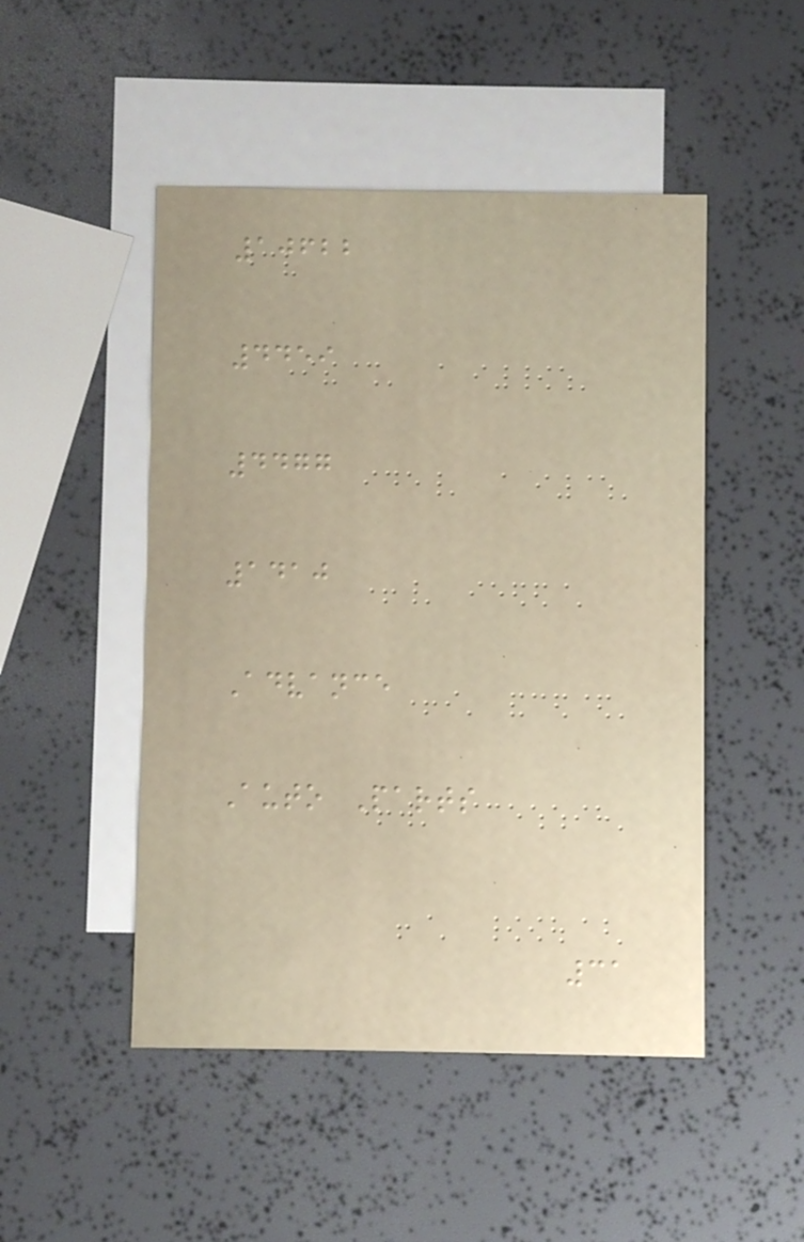10622
4459
4477
1410
Advance
Auto Parts
31
